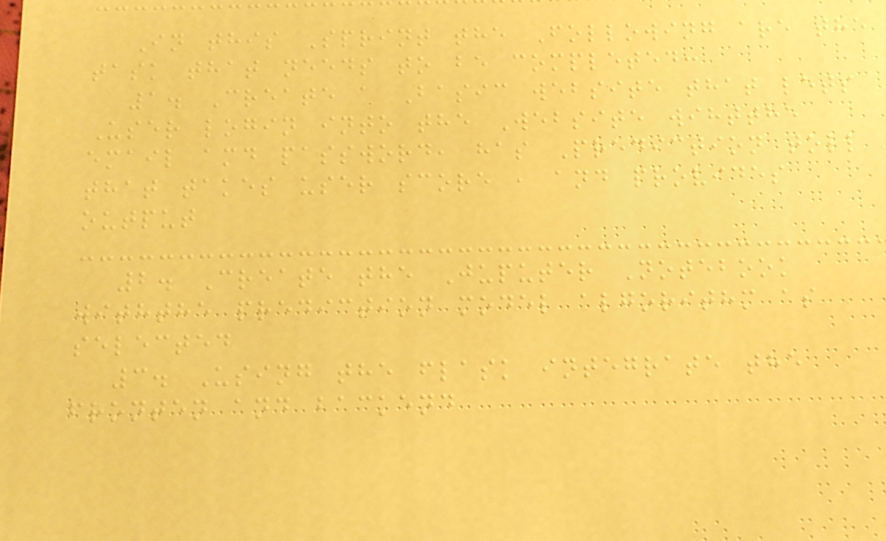In this Sprint the Following are the
task that needs to be completed:
1. Create a Basic website that lets
User login into the Website wihtthe
email amd password, has Prediction toll
that takes user score , and provides
output
2. Create the Juputer Notebook
withthe prediction model algorithm as
selected
3. Using the flask integrate the
fronten and backend
